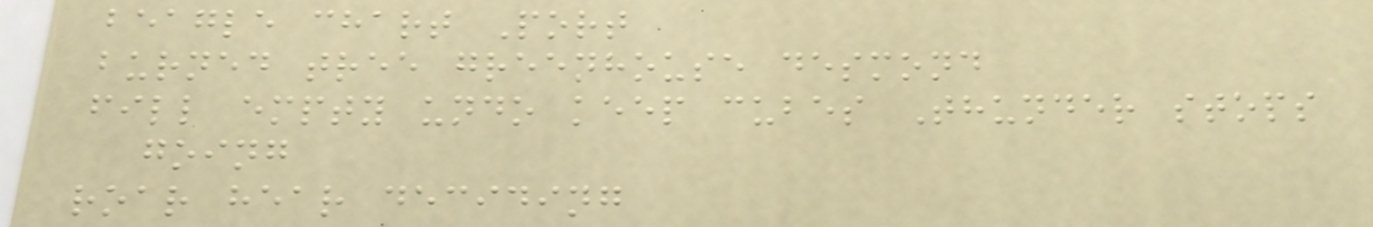beagle chart Port
burned tree greenhouse desmond
fill empty undo keep cubes Thunder stops
going
roar hear deciding
